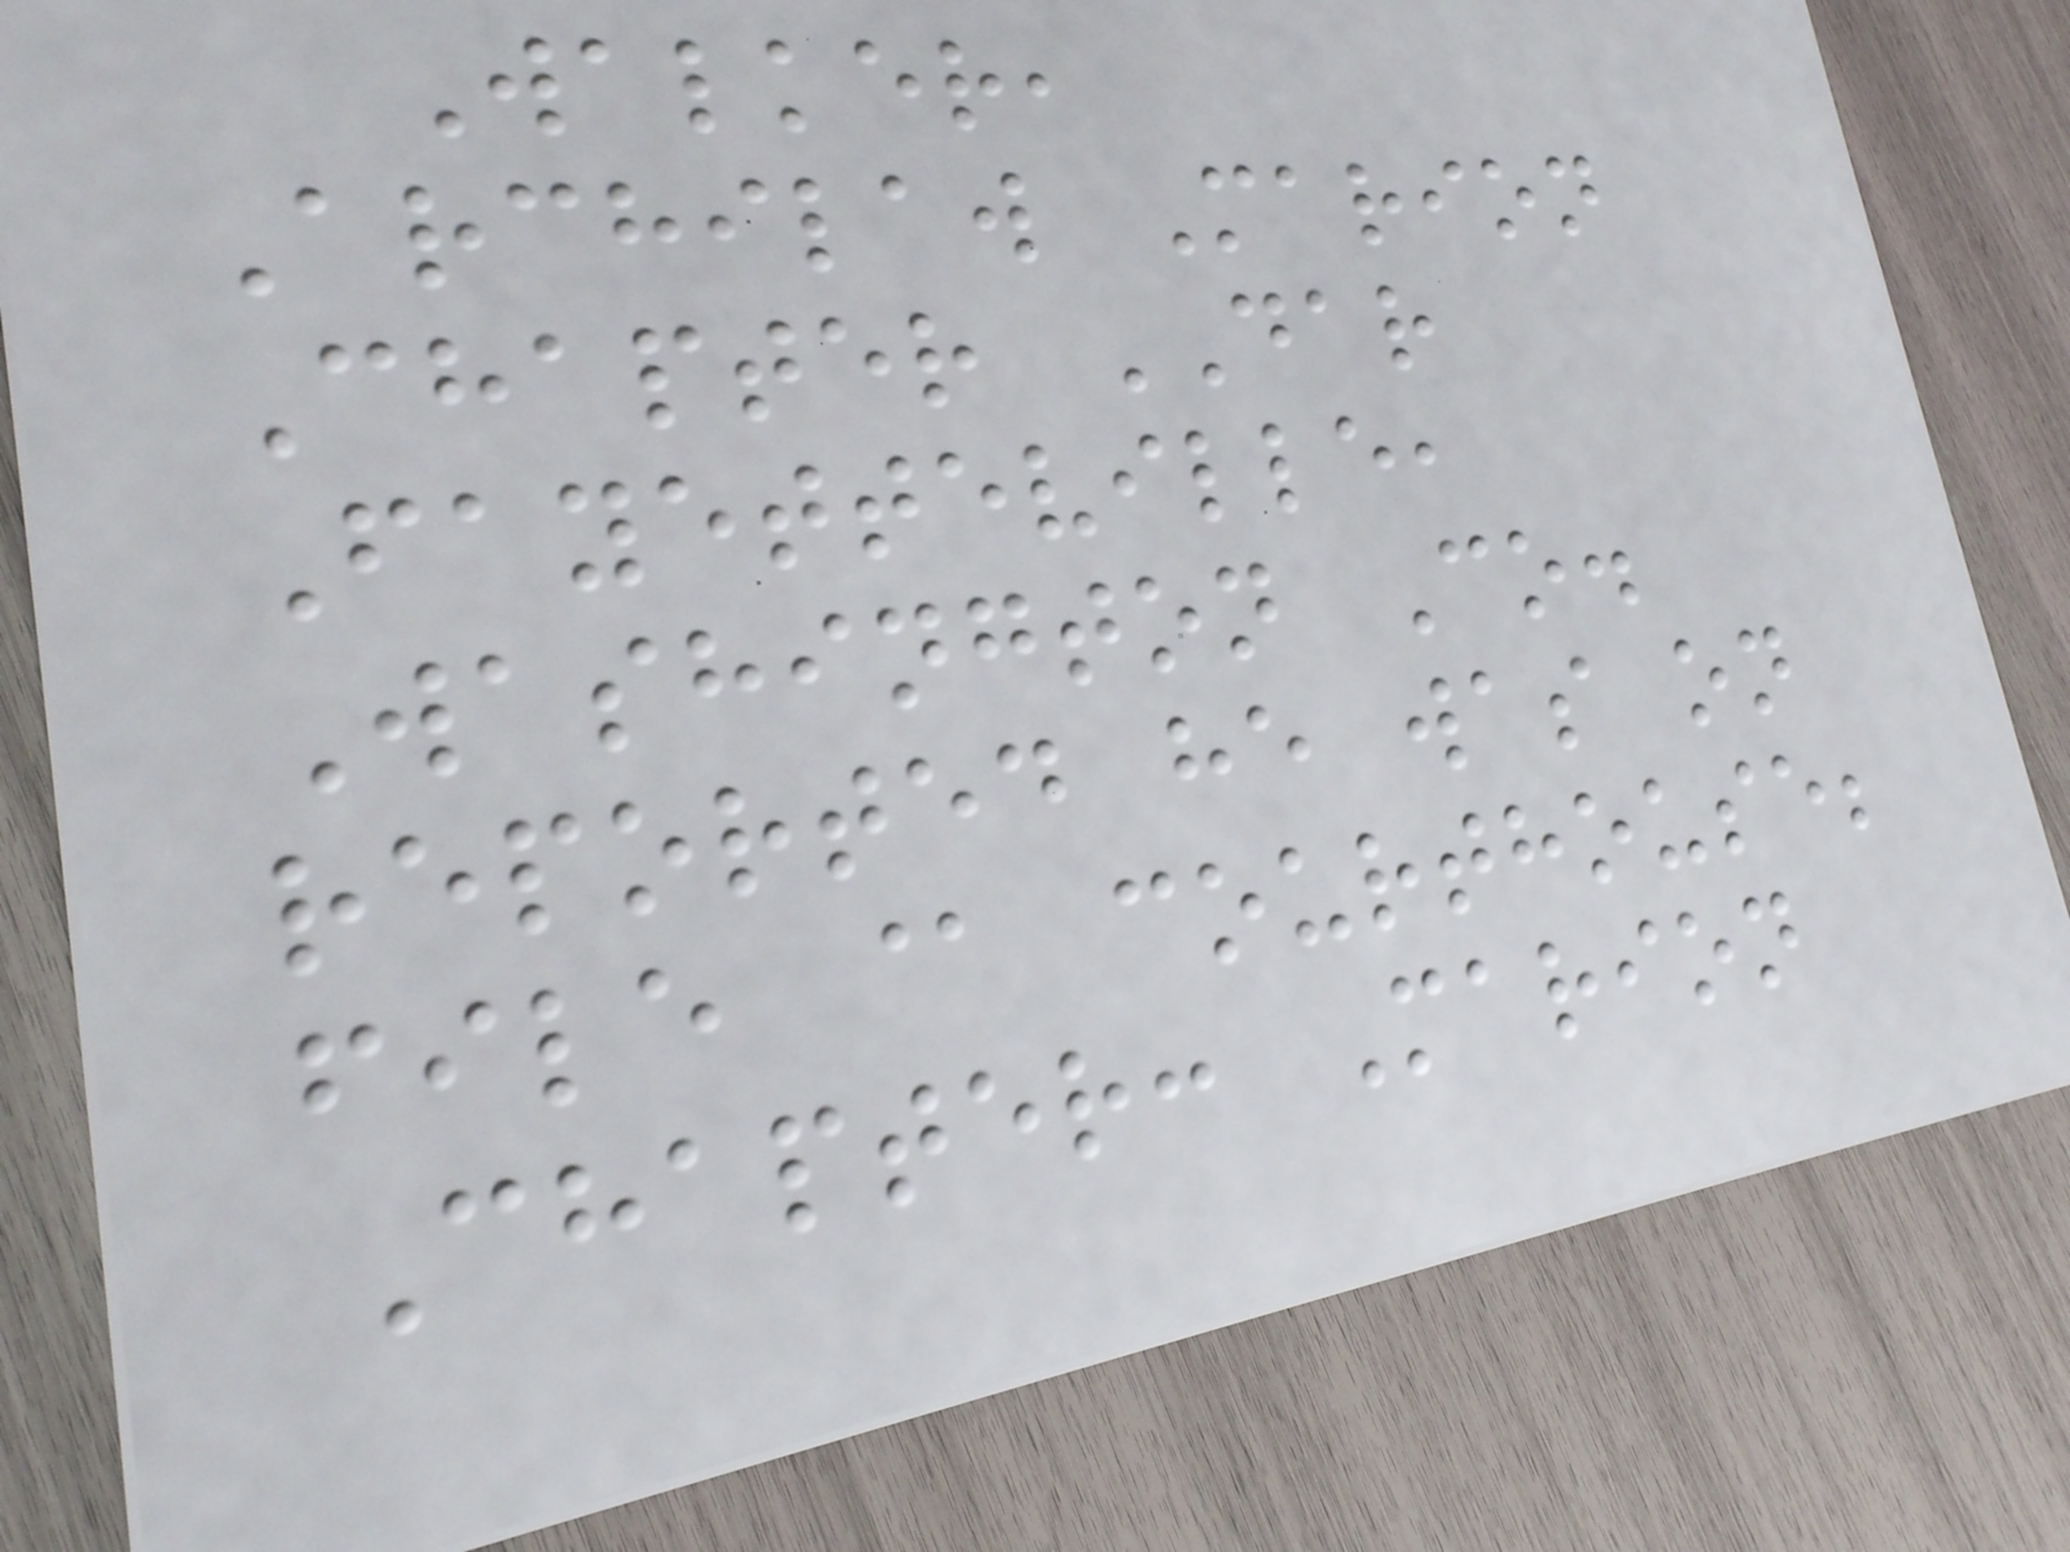Walker,
Archilaw Marion
Chapter DAR
Fayetteville,
Washington Co.
reported he was on
file @ courthouse;
Chapter: Marion
